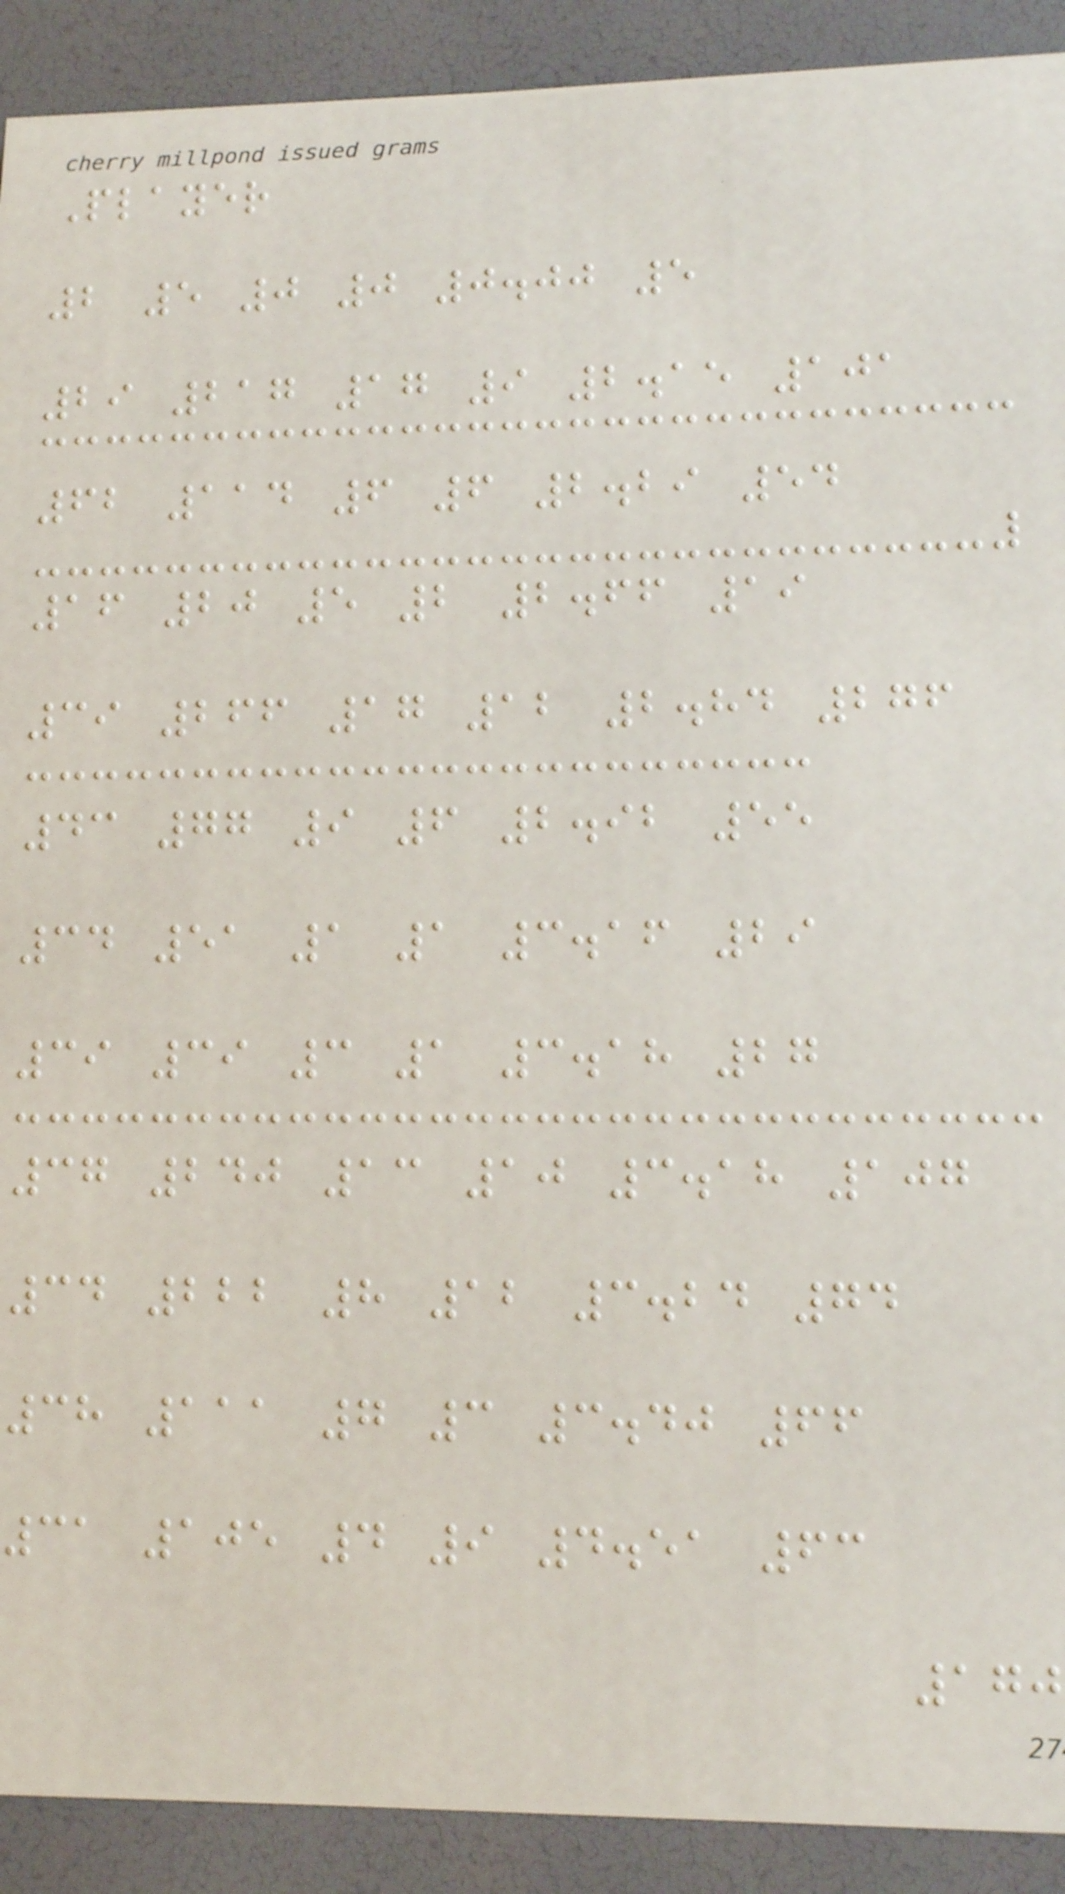Player
2 5 0 0 0.00 5
29 217 17 9 2.15 101
62 114 6 6 2.29 54
16 20 5 2 2.66 19
39 266 17 12 2.84 276
43 77 9 6 2.92 55
34 51 1 1 3.16 29
39 39 3 1 3.18 27
37 240 13 10 3.18 107
34 222 8 12 3.24 74
38 111 7 3 3.40 66
31 105 4 9 4.51 63
170
